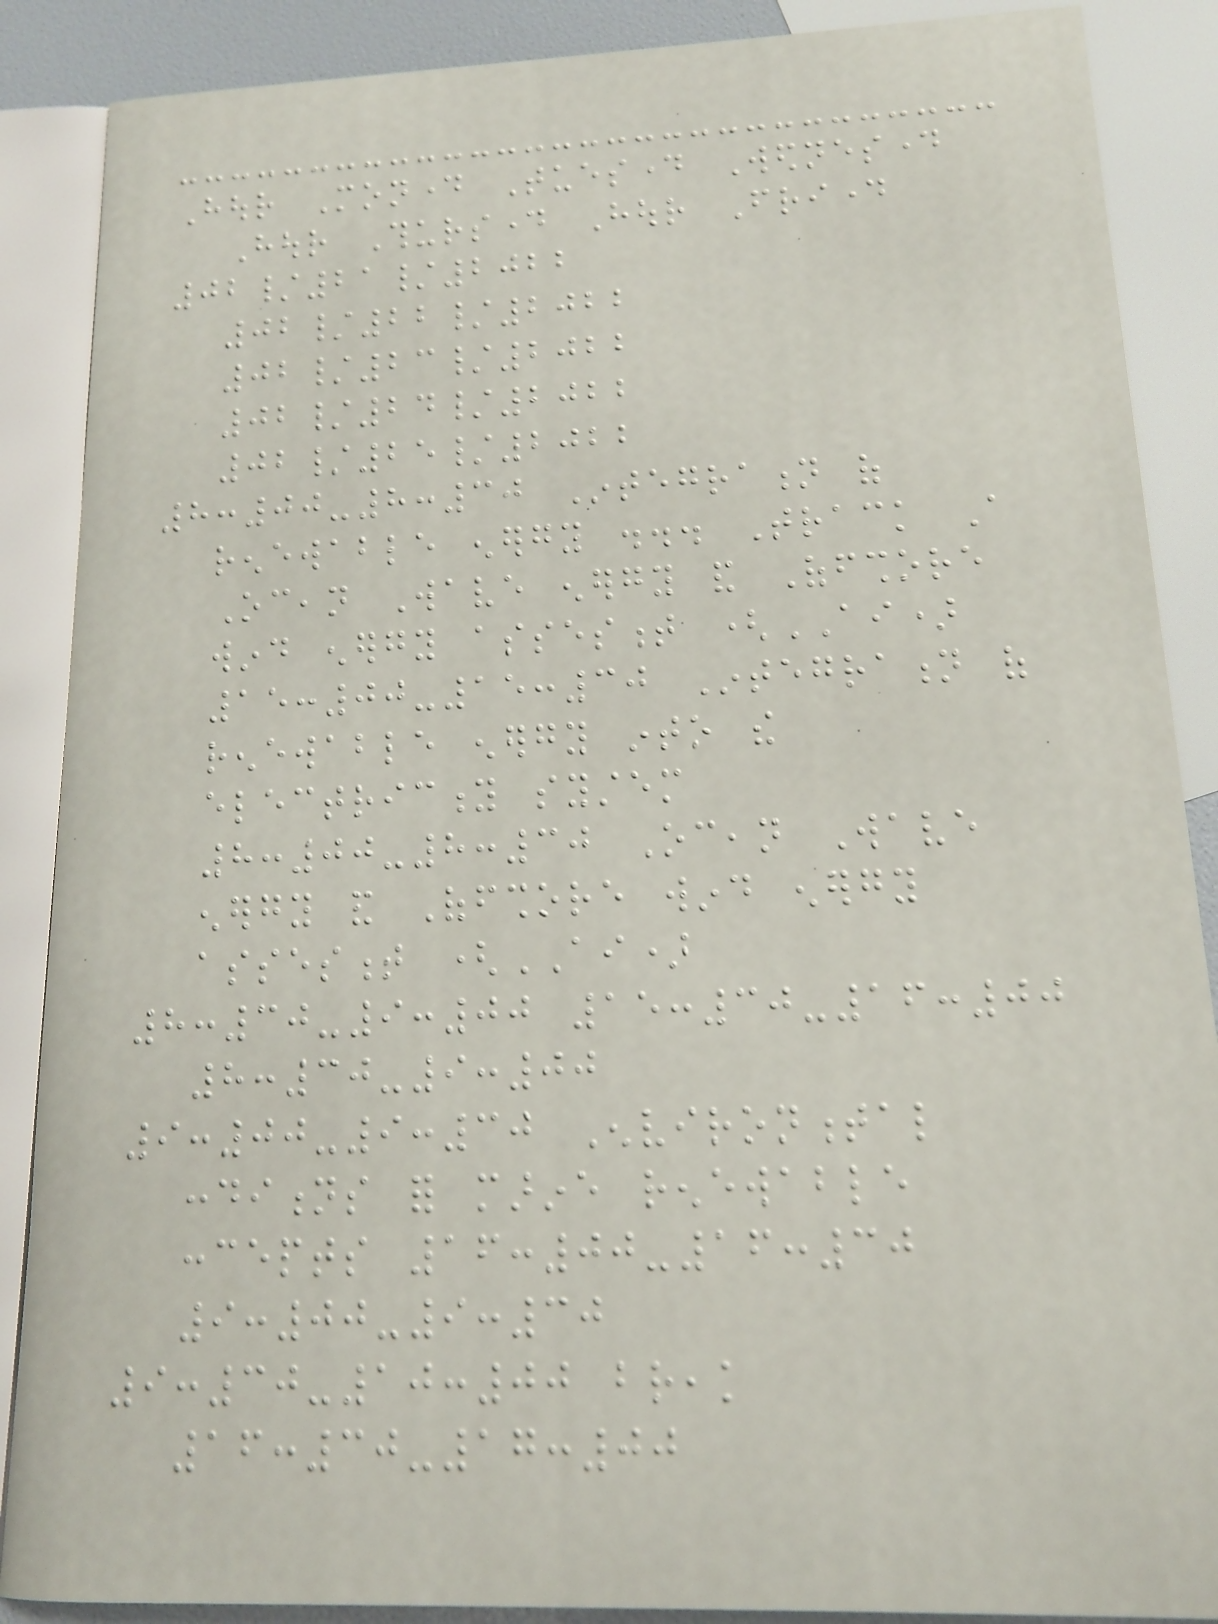Hour Monday Tuesday Wednesday
Hour Thursday Hour Friday
02/21/2022
02/22/2022
02/23/2022
02/24/2022
02/25/2022
8:00-8:30 Integration of
renewable energy ... Track A
Ocean Wave energy and Offshore
wind energy assesment (AI)
15:00-15:30 Integration of
renewable energy into the
electricity system
8:00-8:30 Ocean Wave
energy and Offshore wind energy
assesment (AI)
8:30-9:00 15:30-16:00
8:30-9:00
9:00-9:30 Environmental
conditions for marine renewable
concepts 16:00-16:30
9:00-9:30
9:30-10:00 break
16:30-17:00
